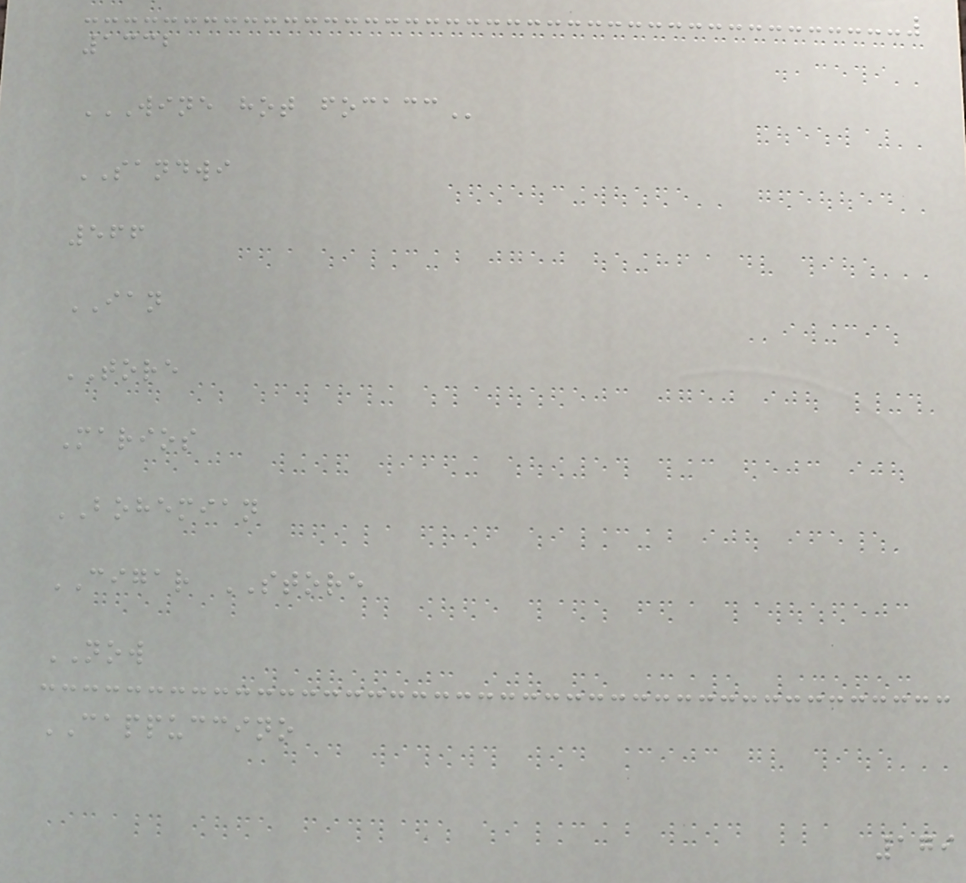1332
WINE HOT FOCACC
SANDWI
566
IAN
TORE
Marios
BOHEMIAN
CIGAR STORE
NOW
CAPPUCCINO
179
